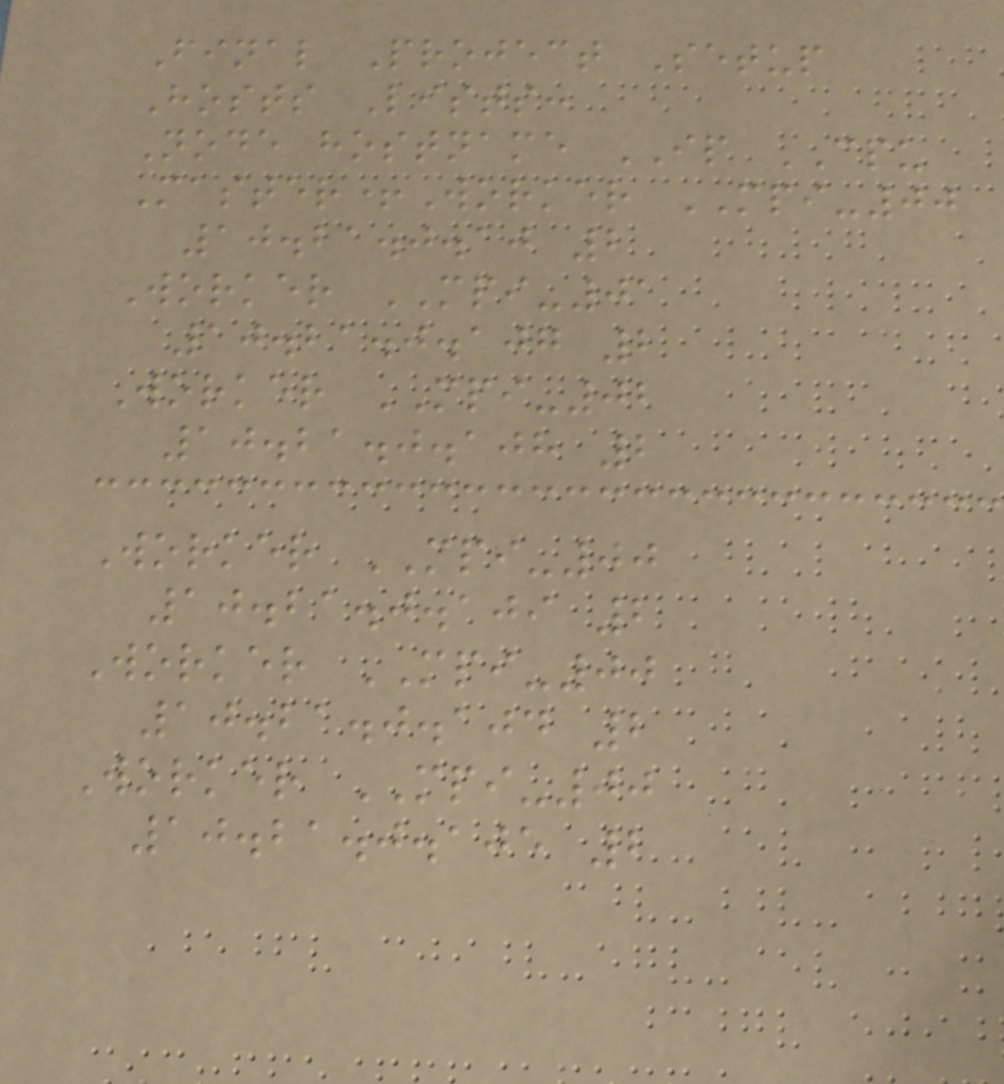Final Project Setup
Hosts Lists:
Node hostname IP CPU
Master+Worker MPI-00
10.21.0.10 2
Worker MPI-01
10.21.0.107 2
Worker MPI-02
10.21.0.108 2
Worker MPI-00
10.21.0.109 2
Worker MPI-00
10.21.0.104 2
Worker MPI-00
10.21.0.105 2
